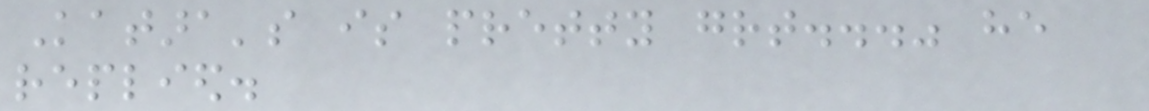Katara's is pretty great..." he
replied.
